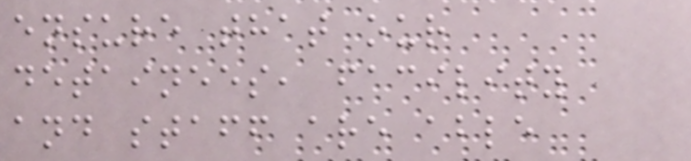ensure that our
detainees, facility
and staff are able
